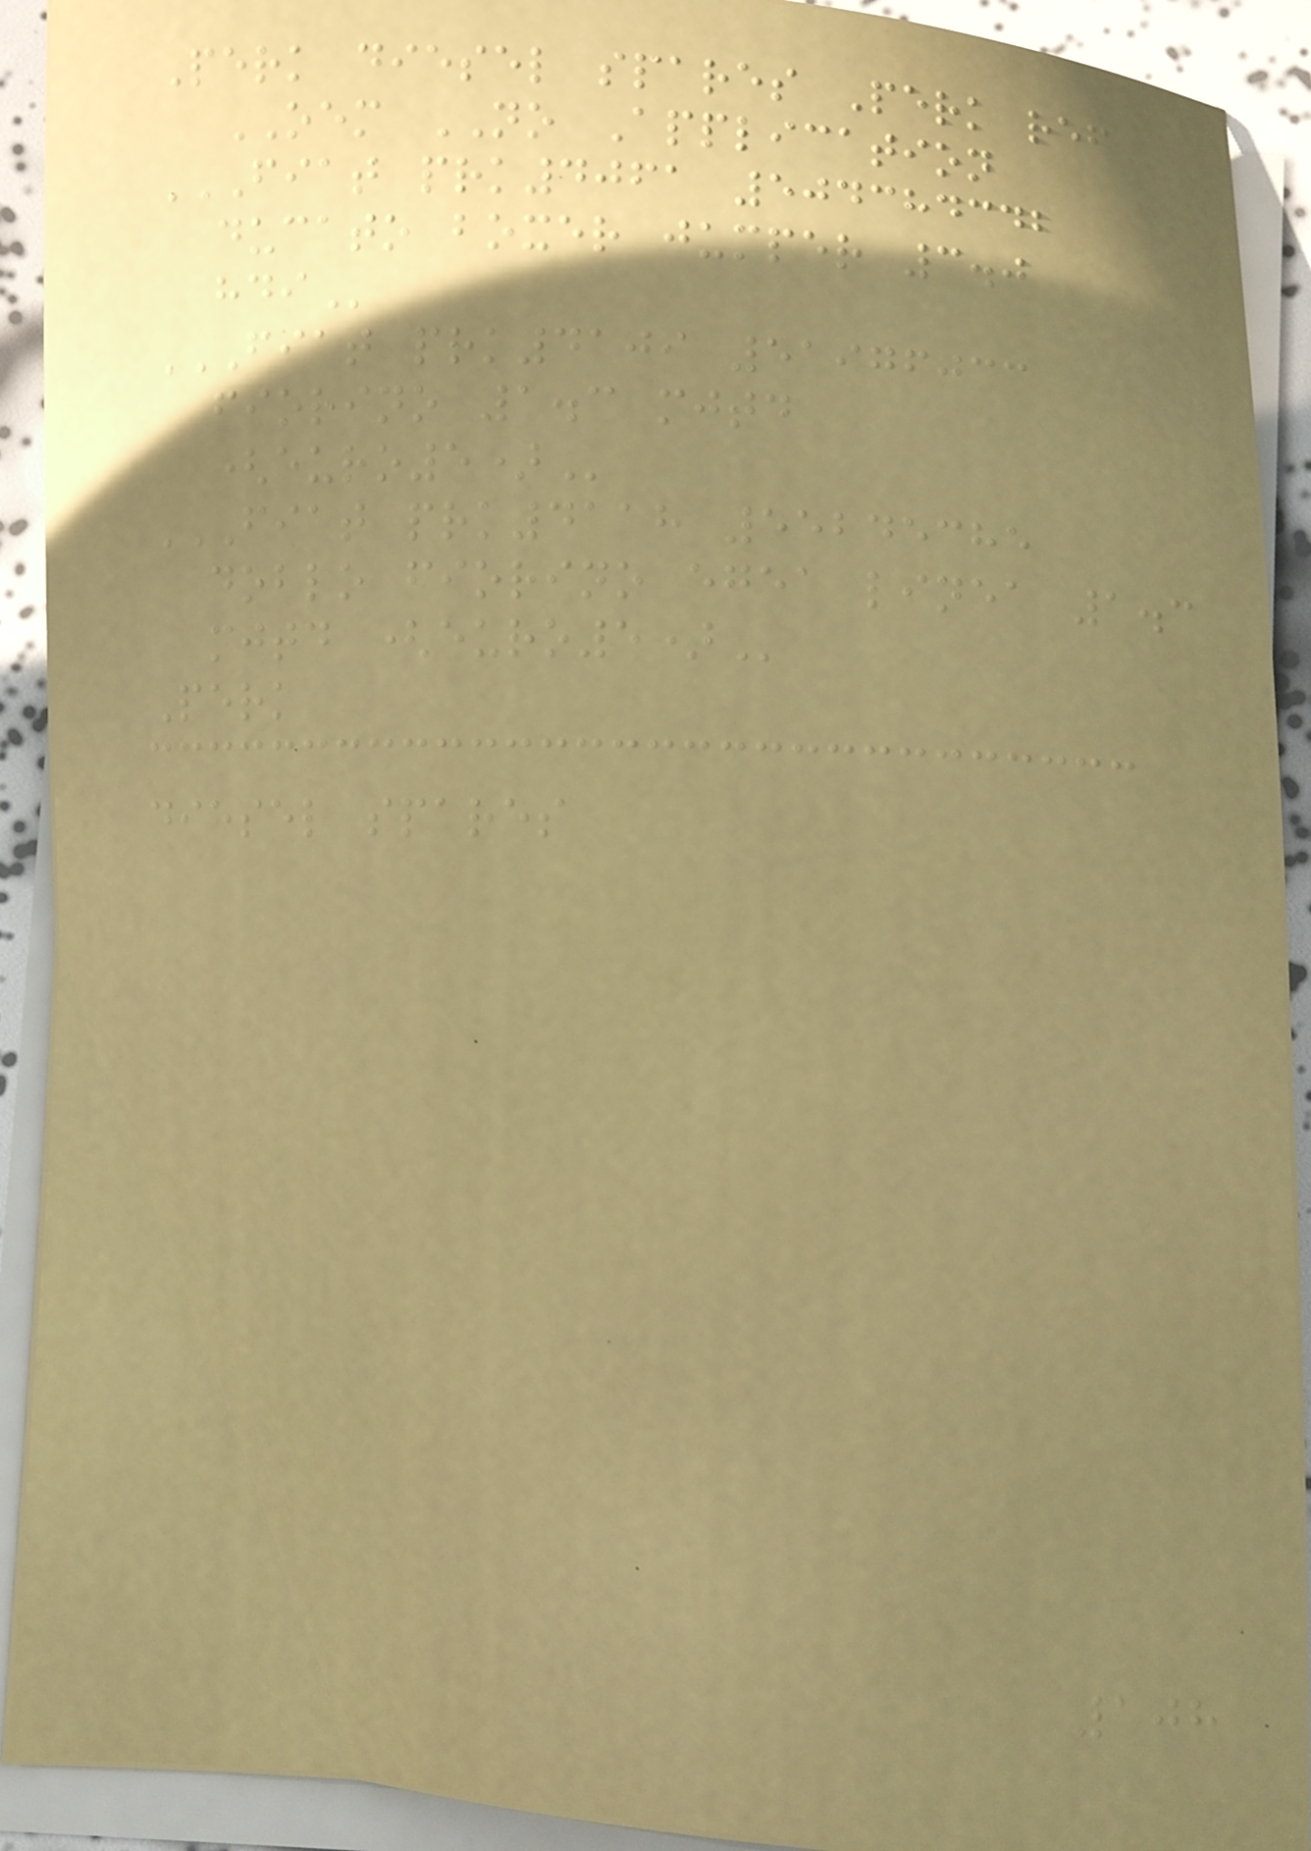Perk diesel spares Perk ref
OEM NO Application
FIAT PRK4061 504384342
DUCATO BOXER JUMPER 3.0
HDI
FIAT PRK4109 51976033
FIORINO 1.3 MJTD
(EURO5)
FIAT PRK4118 55245385
DOBLO FIORINO EGEA LINEA 1.3
MJTD (EURO5)
Perk
diesel spares
108
